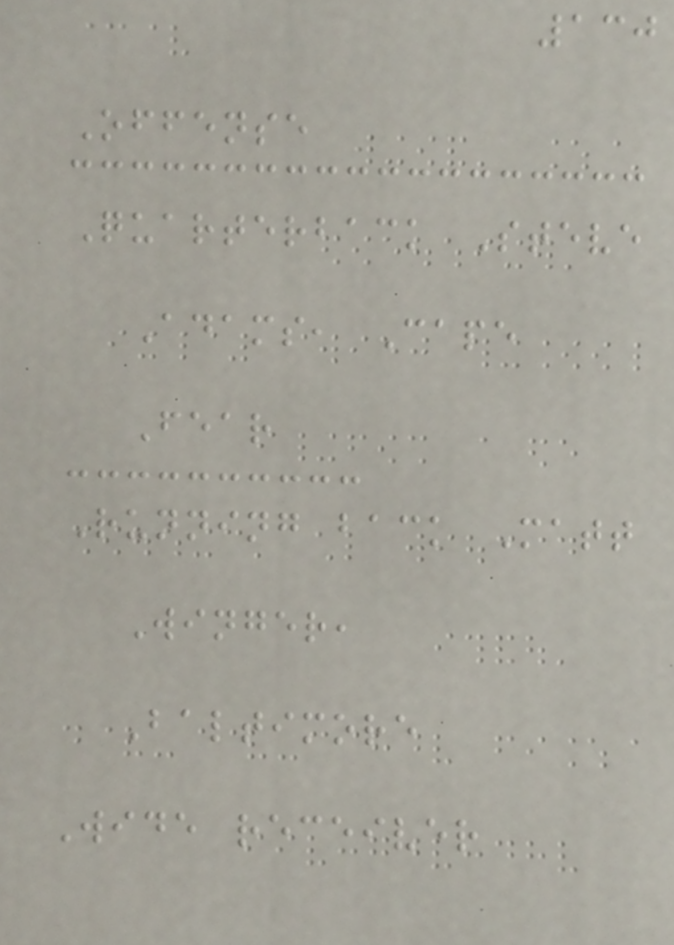130
Offense
Quarterback Steve
Adams, Cape
Fear
Running back Matt
Winger,
Baltimore
Wide receiver
